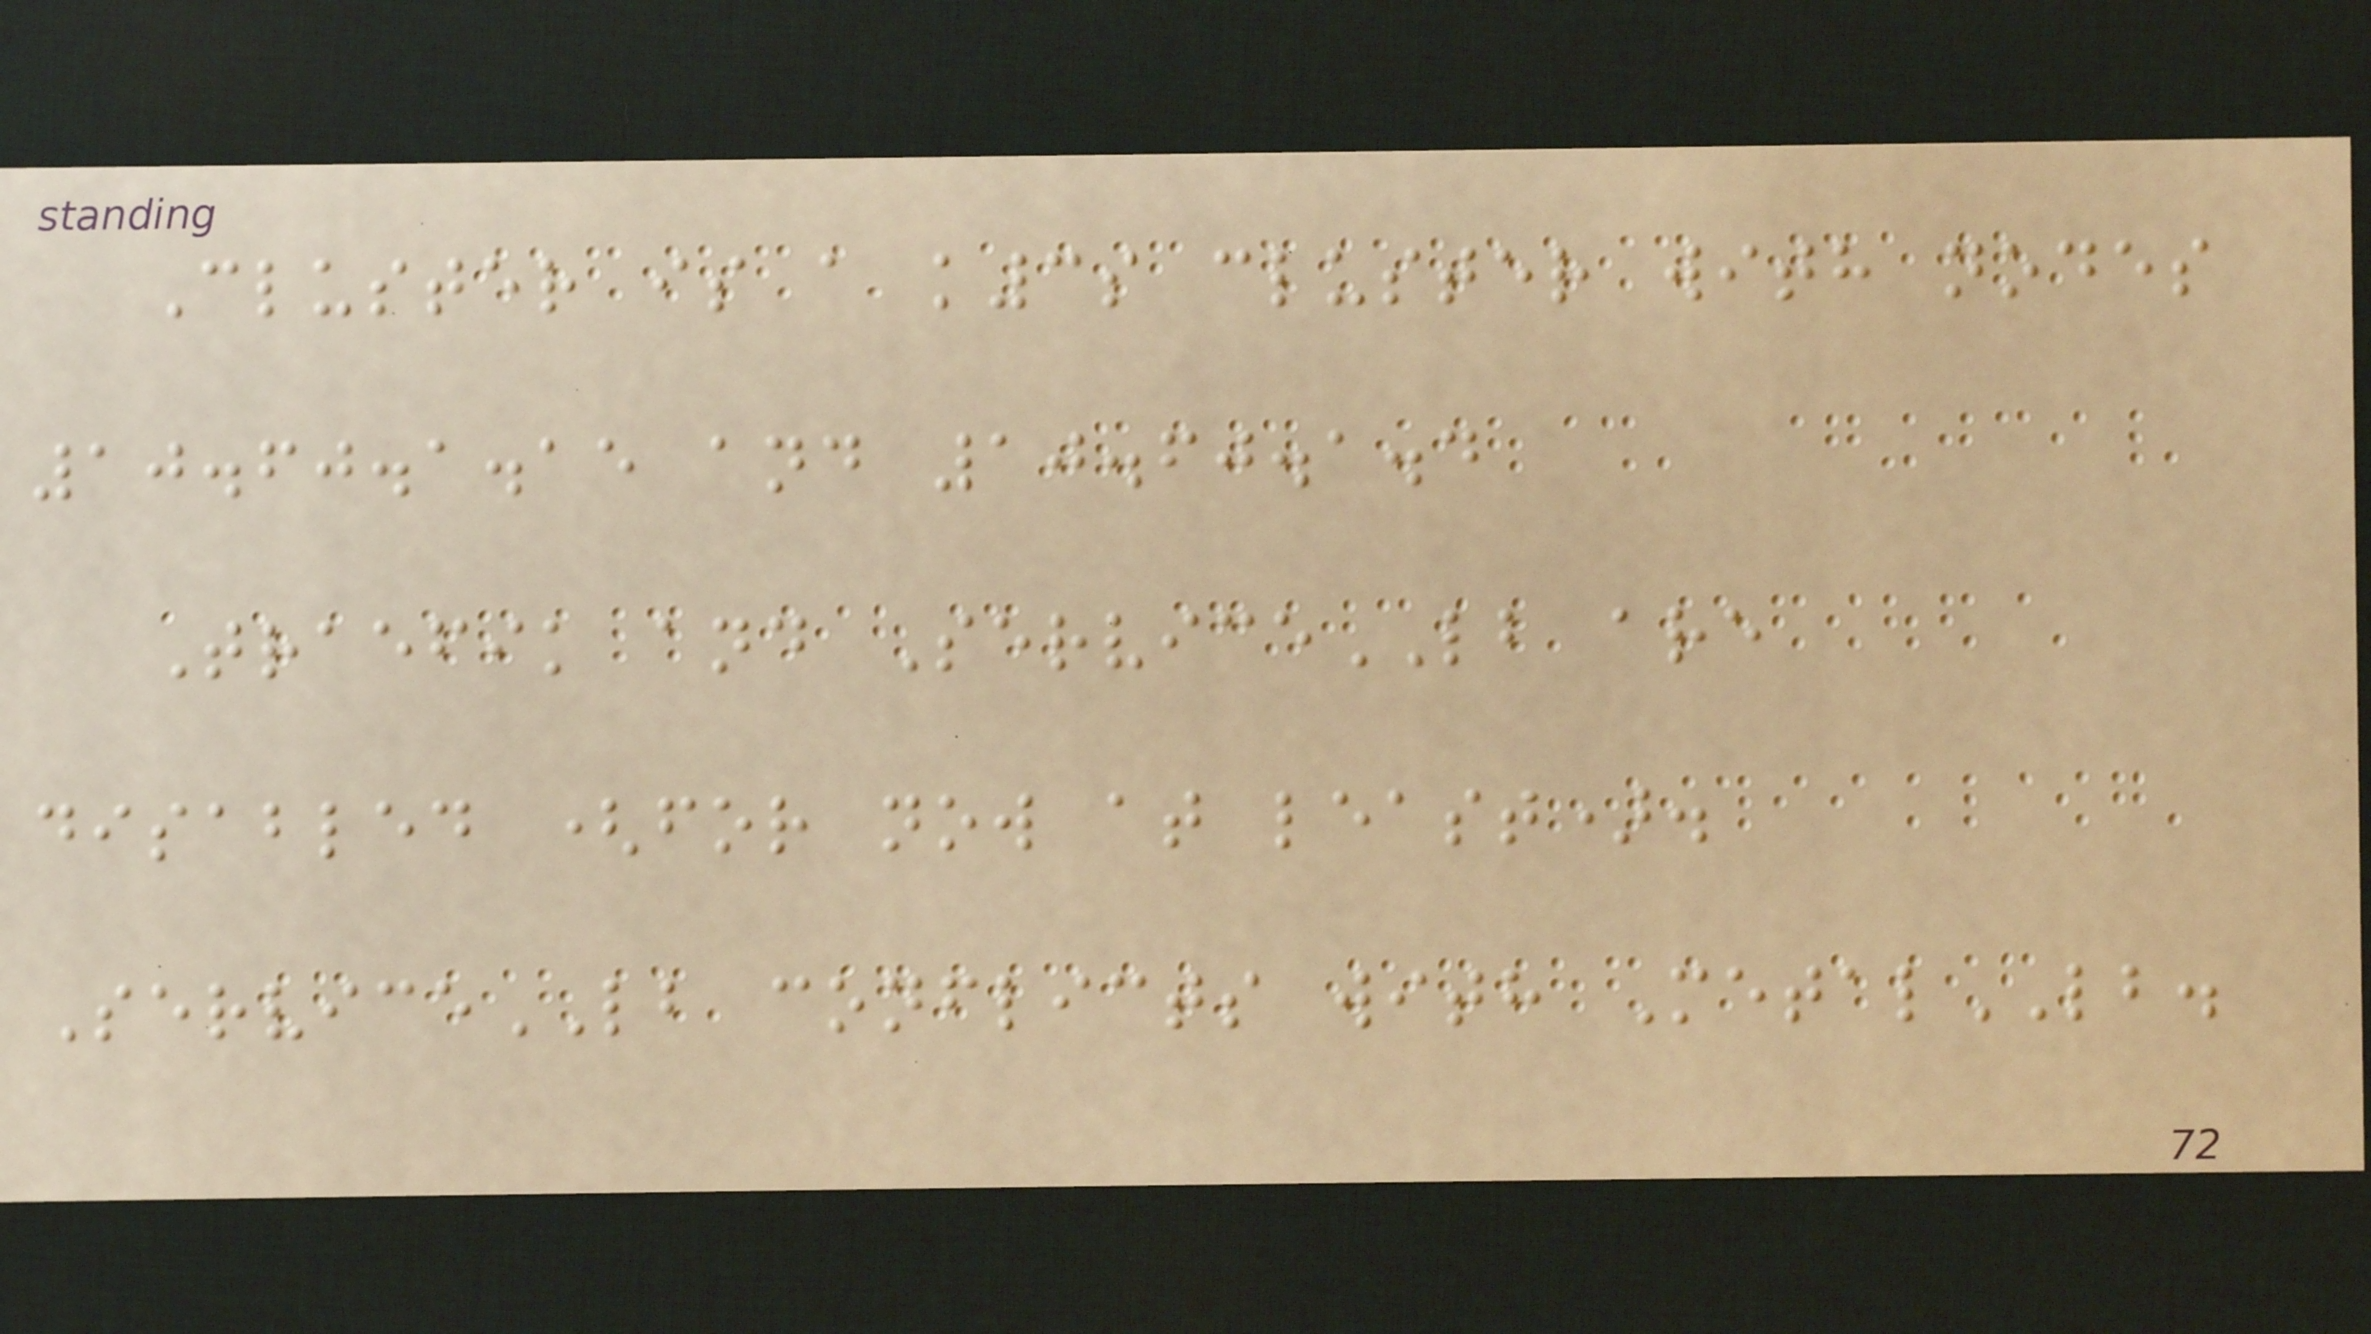Cluster is a k3s cluster with nodes
10.60.1.15 and 10.60.1.4
Traefik and ServiceLB are
disabled (for now at least).
ServiceLB conflicts with MetalLB.
